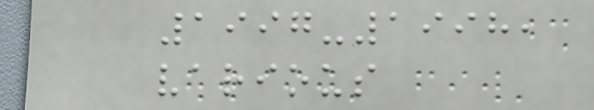1997-1998,
various
